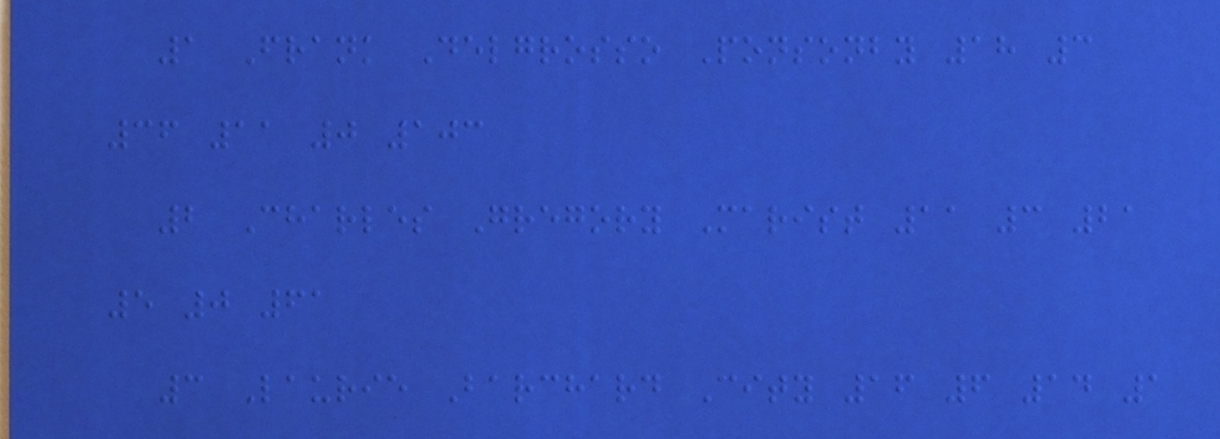1 Frank Delgrosso Ponsonby 18 3
36 11 0 103
2 Charles Gregory Marist 11 3 21
5 0 61
3 Laurie Barchard City 16 6 14 1
